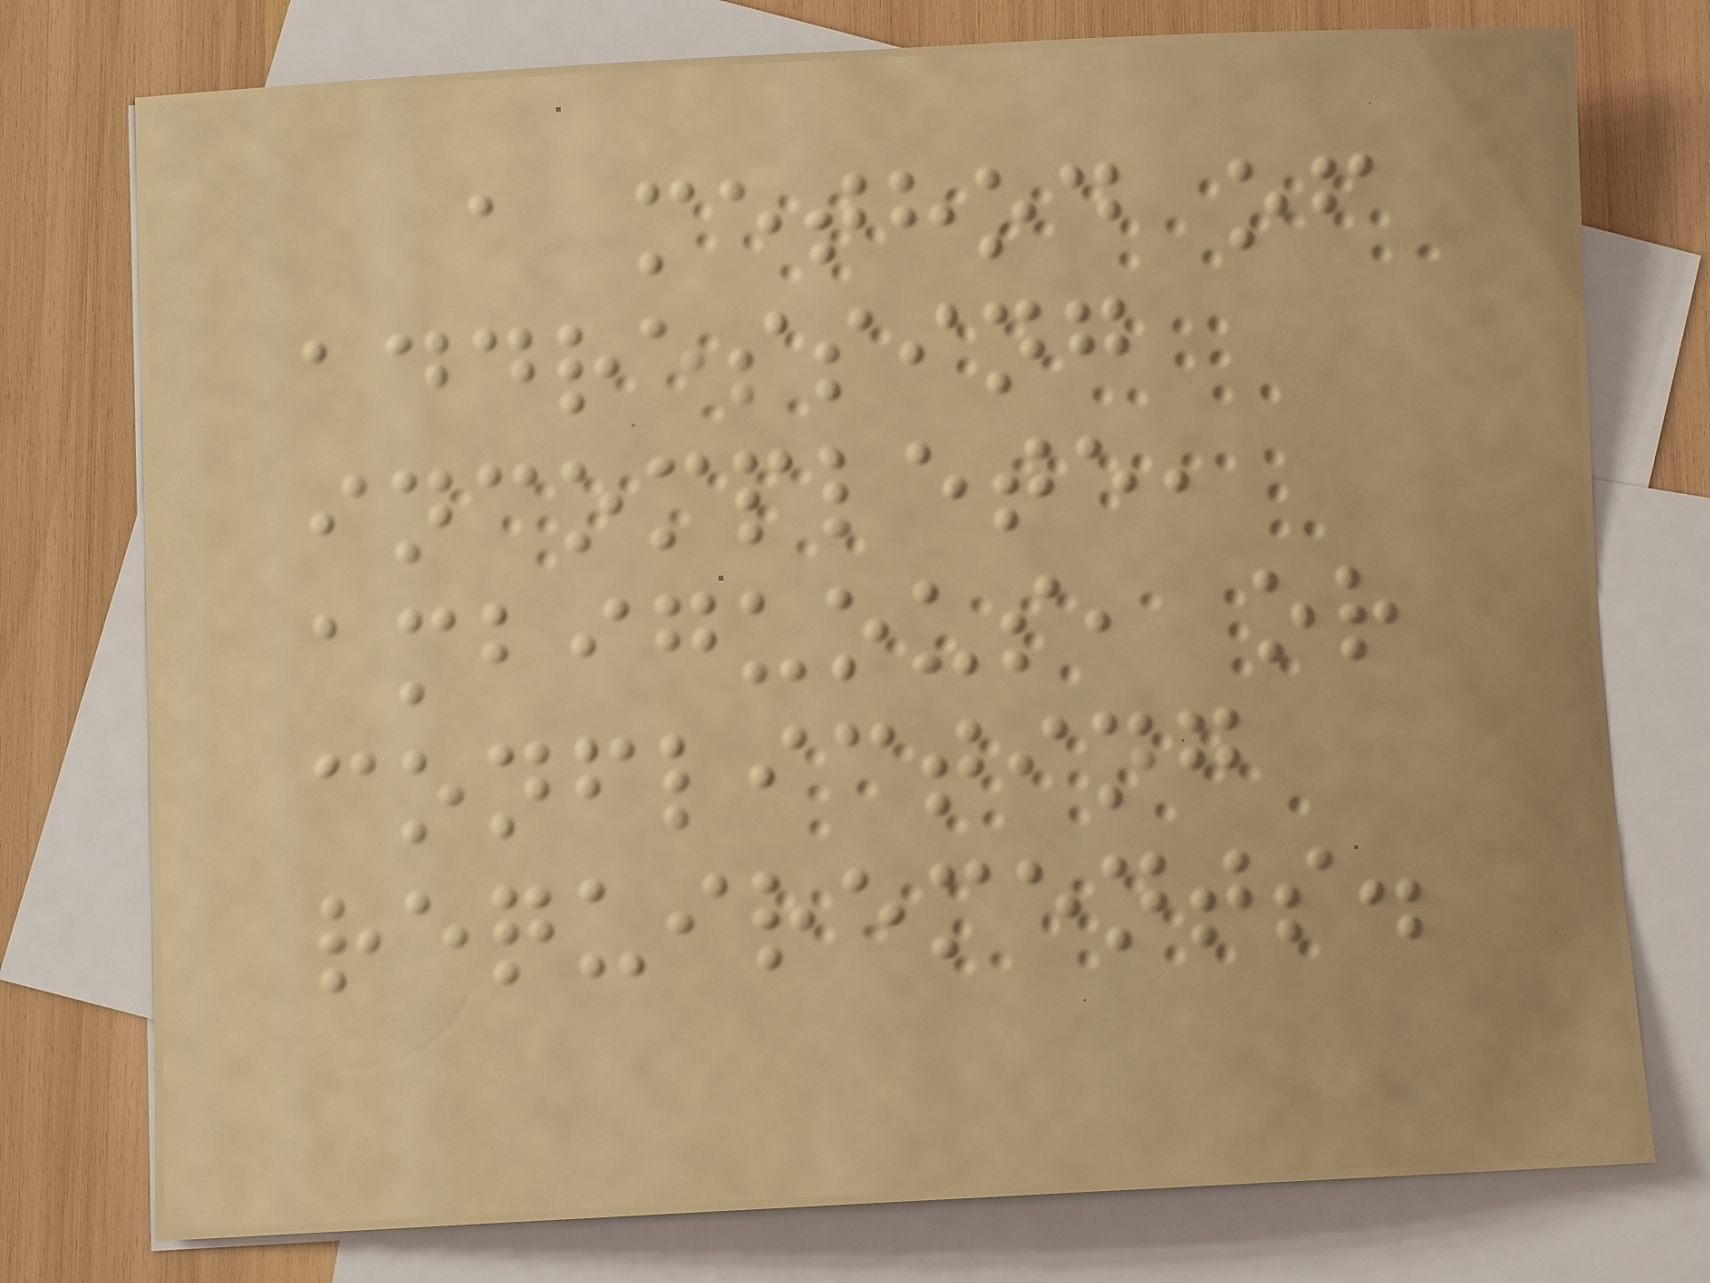a method of
addressing
incomplete,
ambiguous, or
conflicting
requirements.
